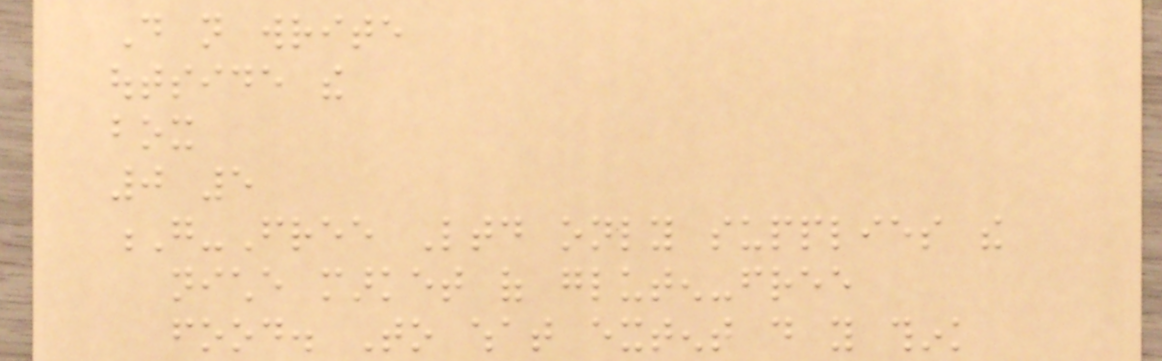Do not write
outside the
box
0 5
G-Free Ltd only supplies the
niche market of gluten-free
food. To what extent do you think
